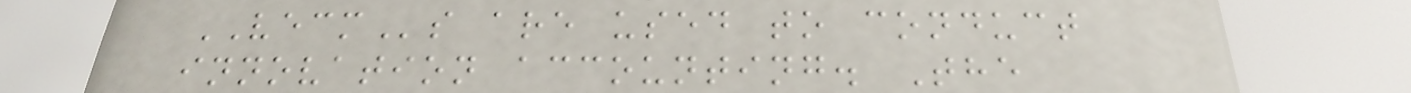VECMs are used to conduct
innovation accounting. The
